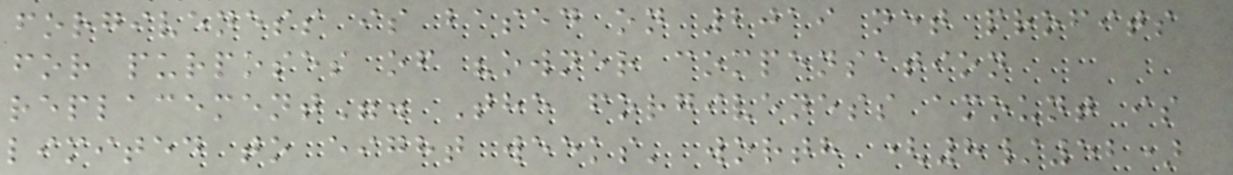forgiveness is based on 2019 net profits
for purposes of "owner compensation
replacement". The forgiveness amount is
limited to eight weeks' worth (8/52)
